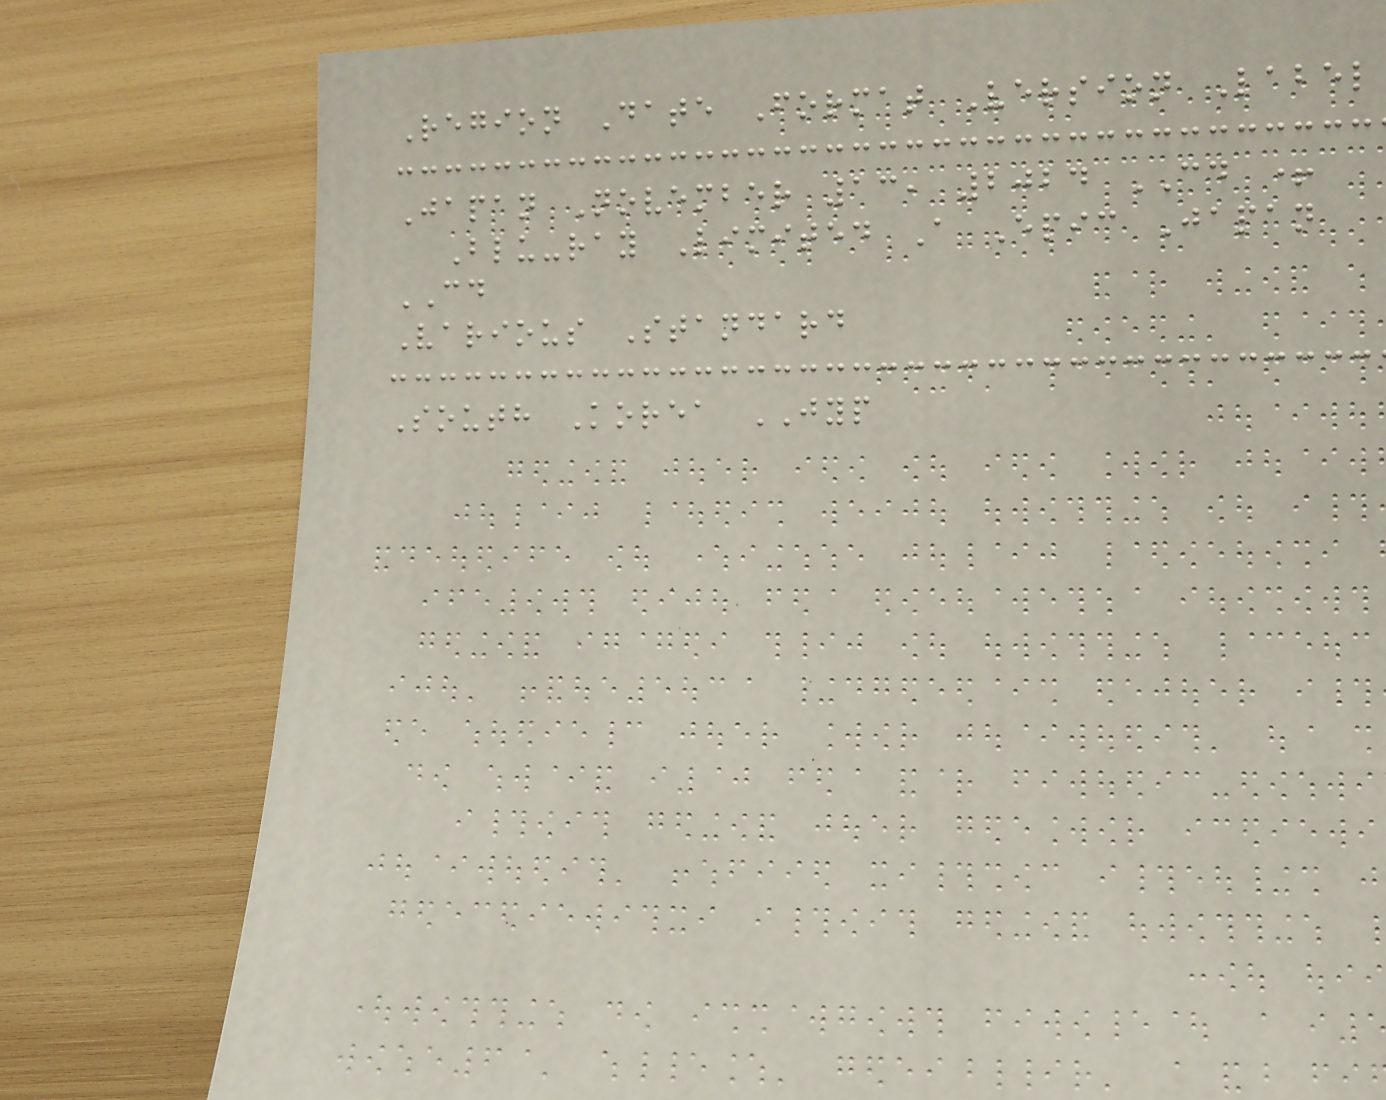Region Date Format Version Label
Japan November 13, 2024 CD +
Blu-ray Limited A Epic Japan
CD
Various Standard
South Korea JYP
